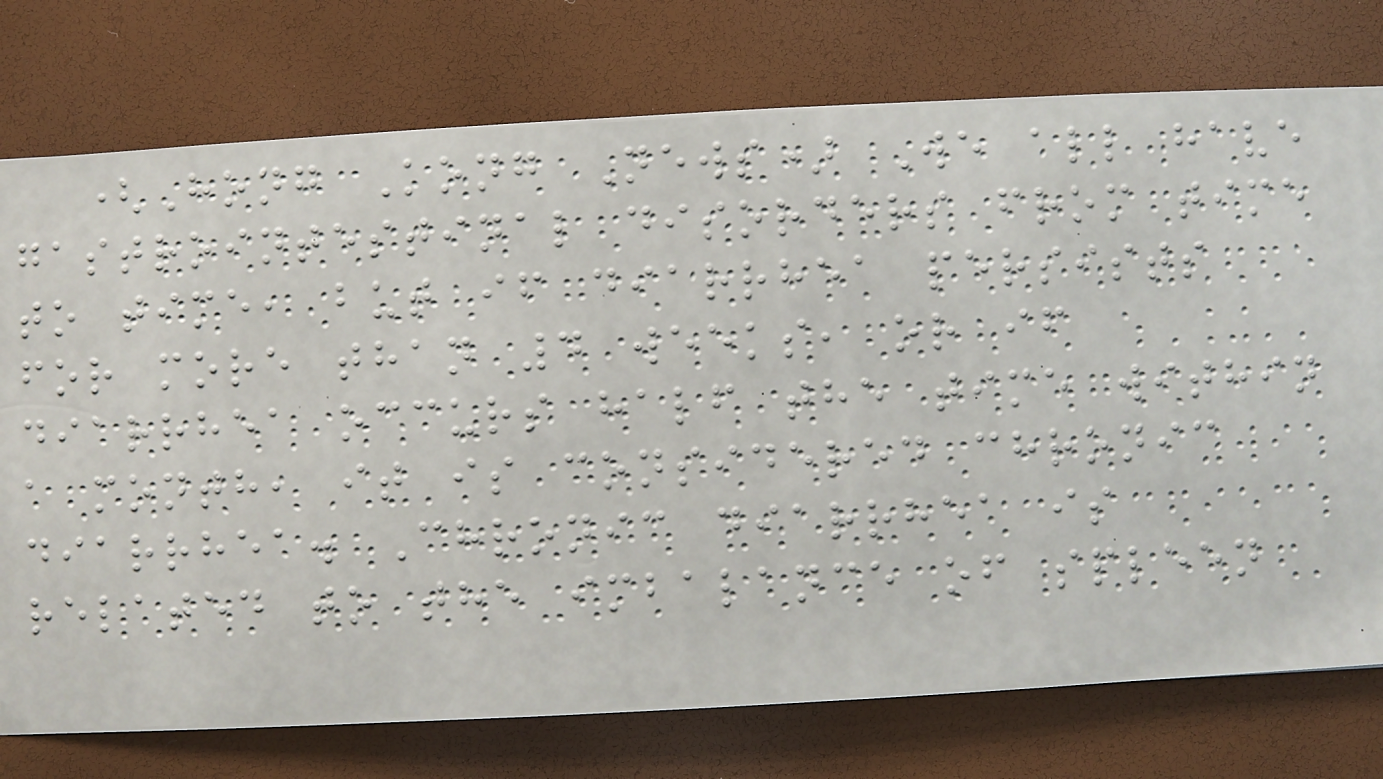(Hong Kong News) We all have
gastrointestinal disorders from time
to time, but if diarrhea persists
for more than 4 weeks, or if
diarrhea occurs half the time within
a month, it is considered chronic
diarrhea. Chronic diarrhea is
related to the imbalance of spleen
